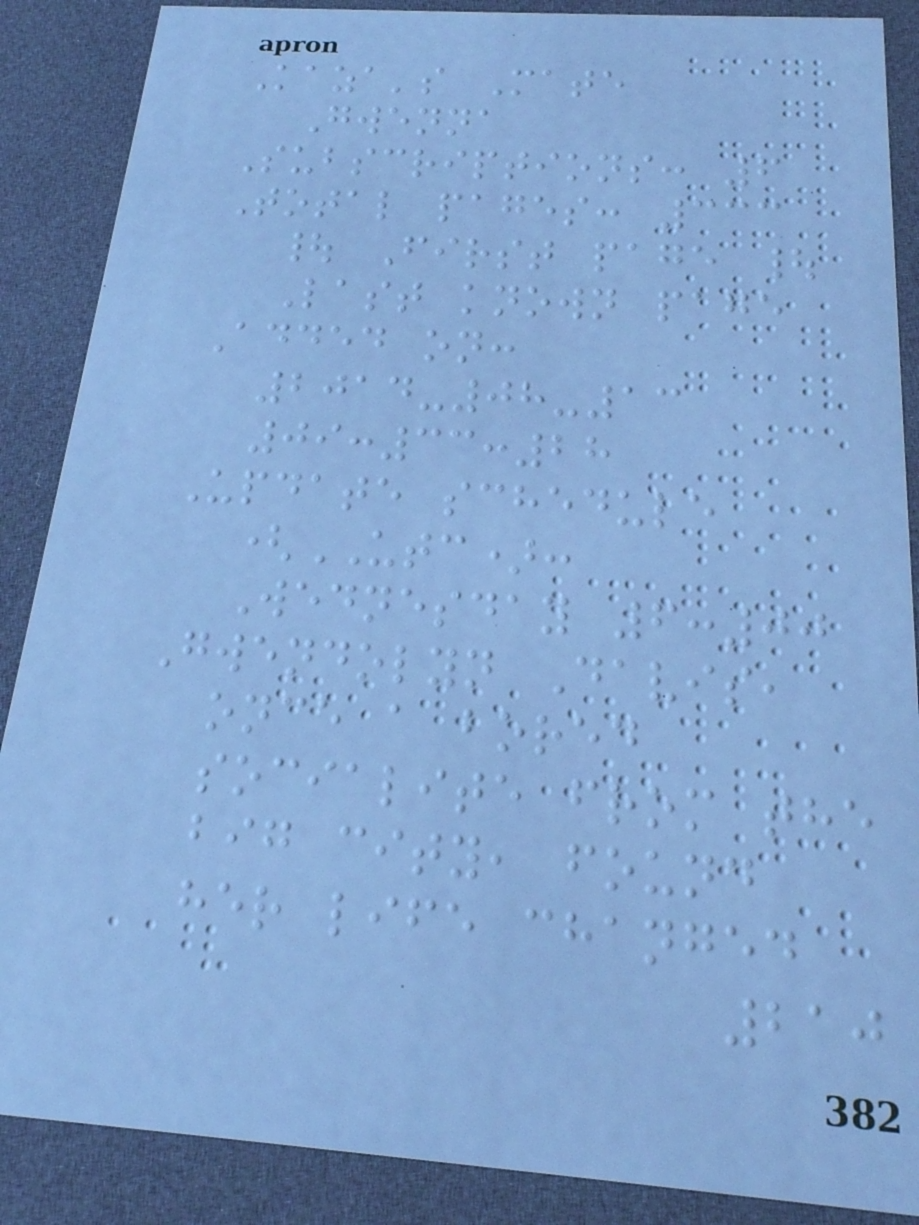Kaza's Mate
Gwenna
Subscriptions: 6
Total pages: 333
| First page |
Last known page
Added on:
2014-08-13
09:33:28
Update schedule
(UTC):
Wednesday 6:00
Gwendolyn Davis,
once a bored
socialite from the
big city, found
her life changed
210
